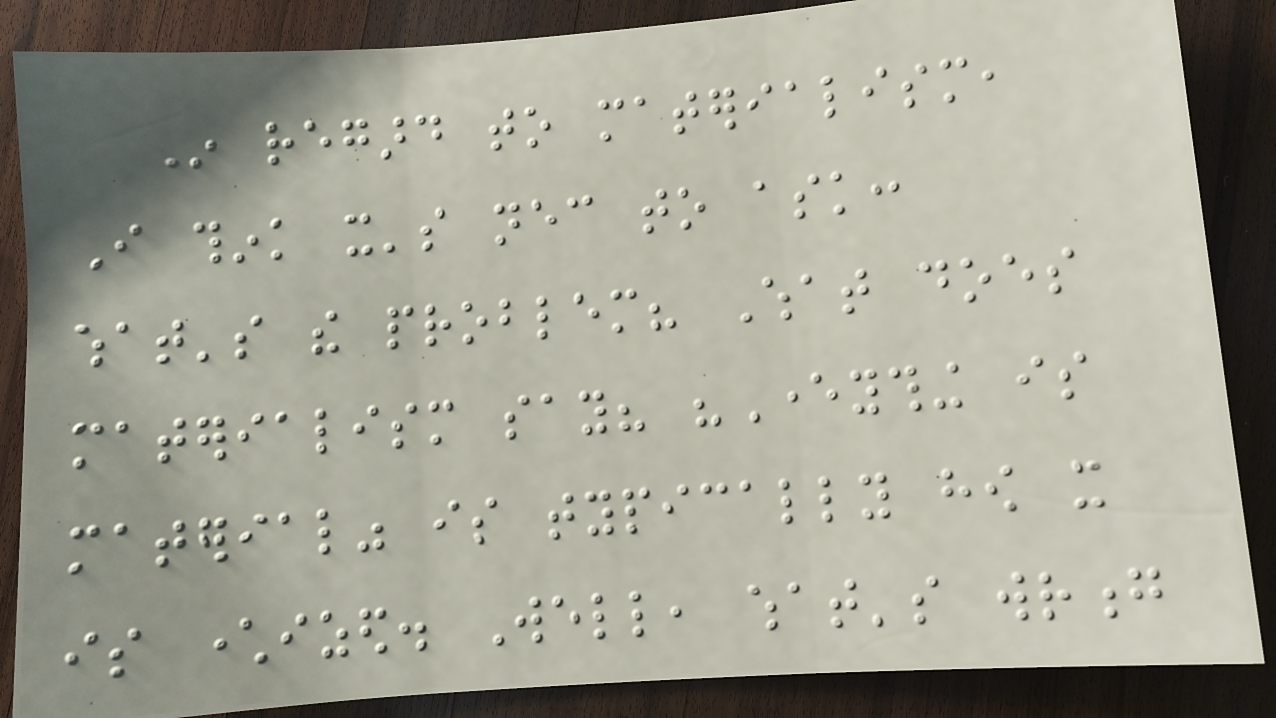In regard to materialism,
I think it's necessary to ask:
what's the problem? What does
materialism say? "Everything is
material" is typically how it
is characterized. Well, what's wrong
